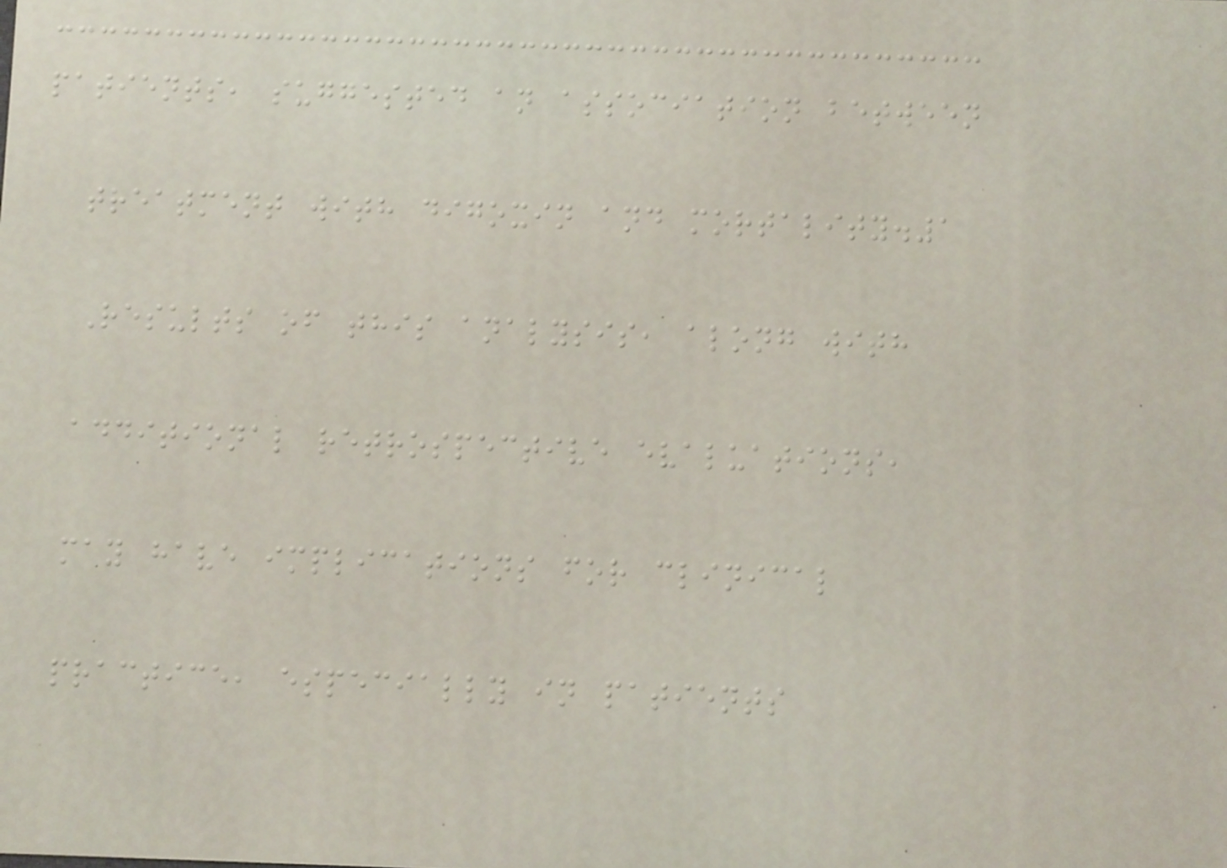patients, suggested an association between
treatment with digoxin and mortality.1
Results of this analysis, along with
additional retrospective evaluations,
may have implications for clinical
practice, especially in patients
